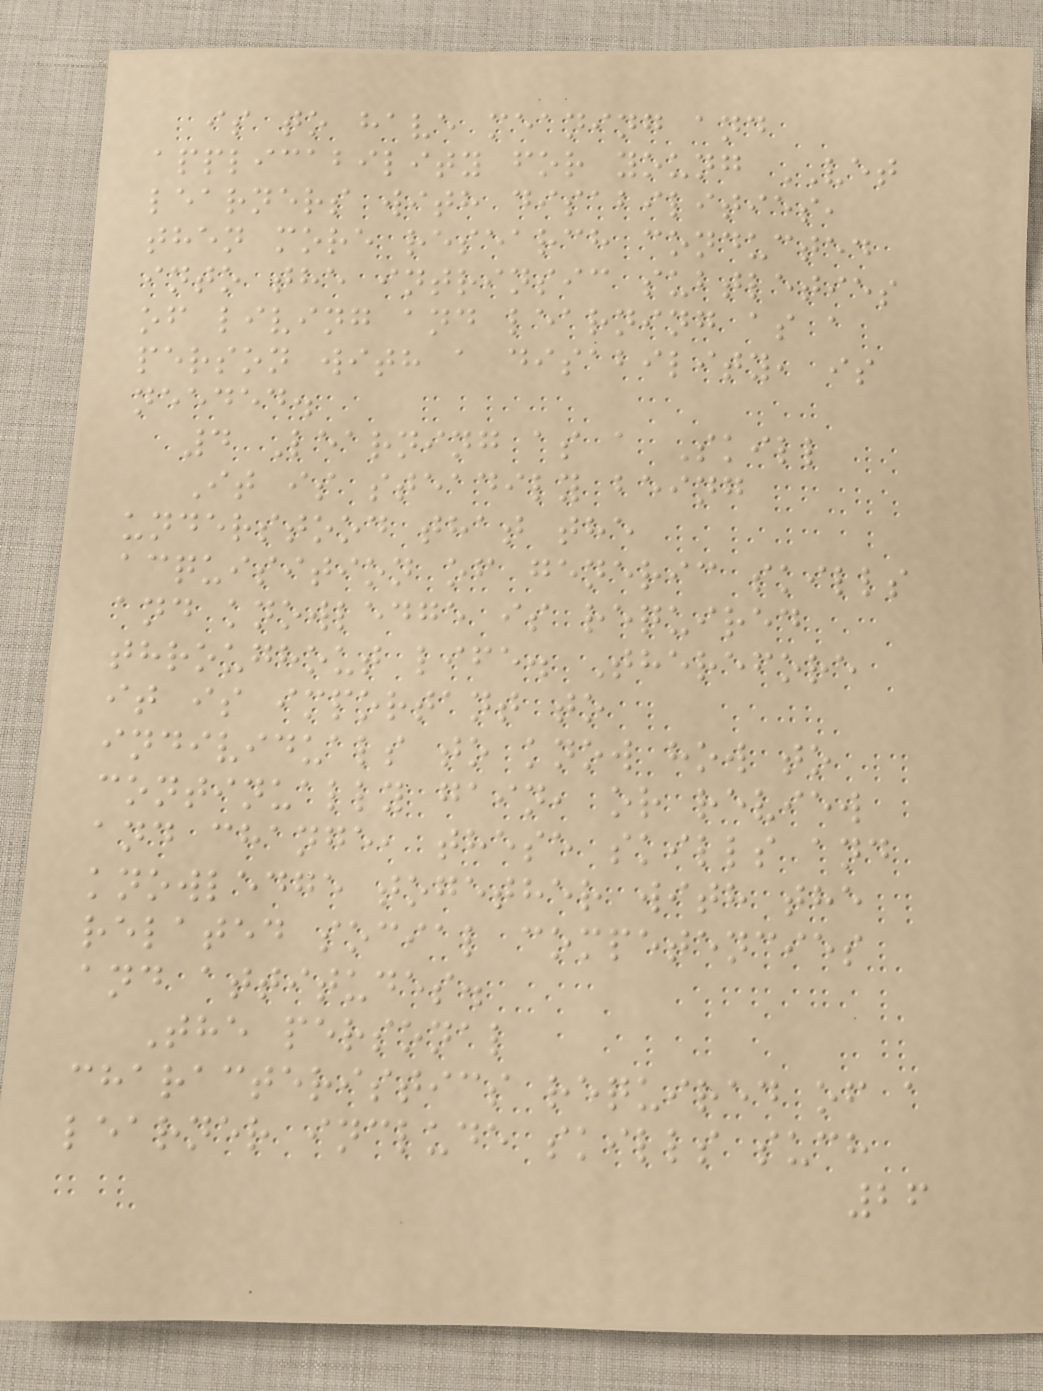is to have meaning and
applicability for young VET
learners with disabilities,
then more research conducted
into the intrinsic subtleties
of living and learning as a
person with a disability, is
needed.
4 Learning as a Skill
It is steadily being
understood that the
acquisition of generic skills
and knowledge is required
throughout life. Therefore
it is important to
individuals to know how to
continually gain, or review
and change, these skills and
knowledge together with the
related social competencies
and attitudes.
The personal
characteristics required of a
learner include skills such
26
